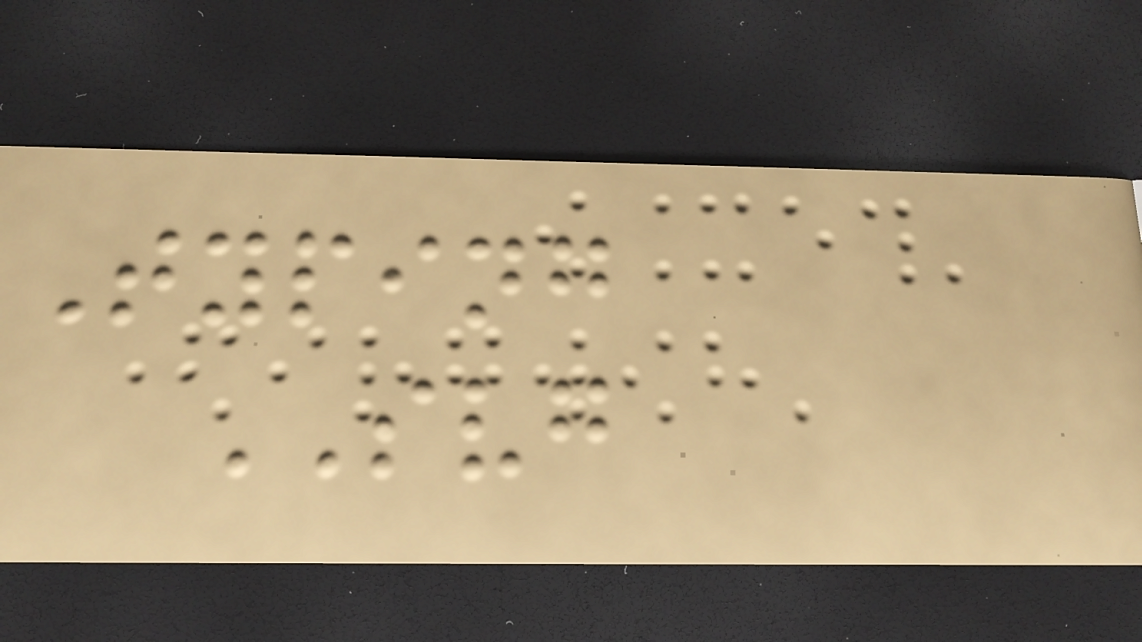Typing
SVG
